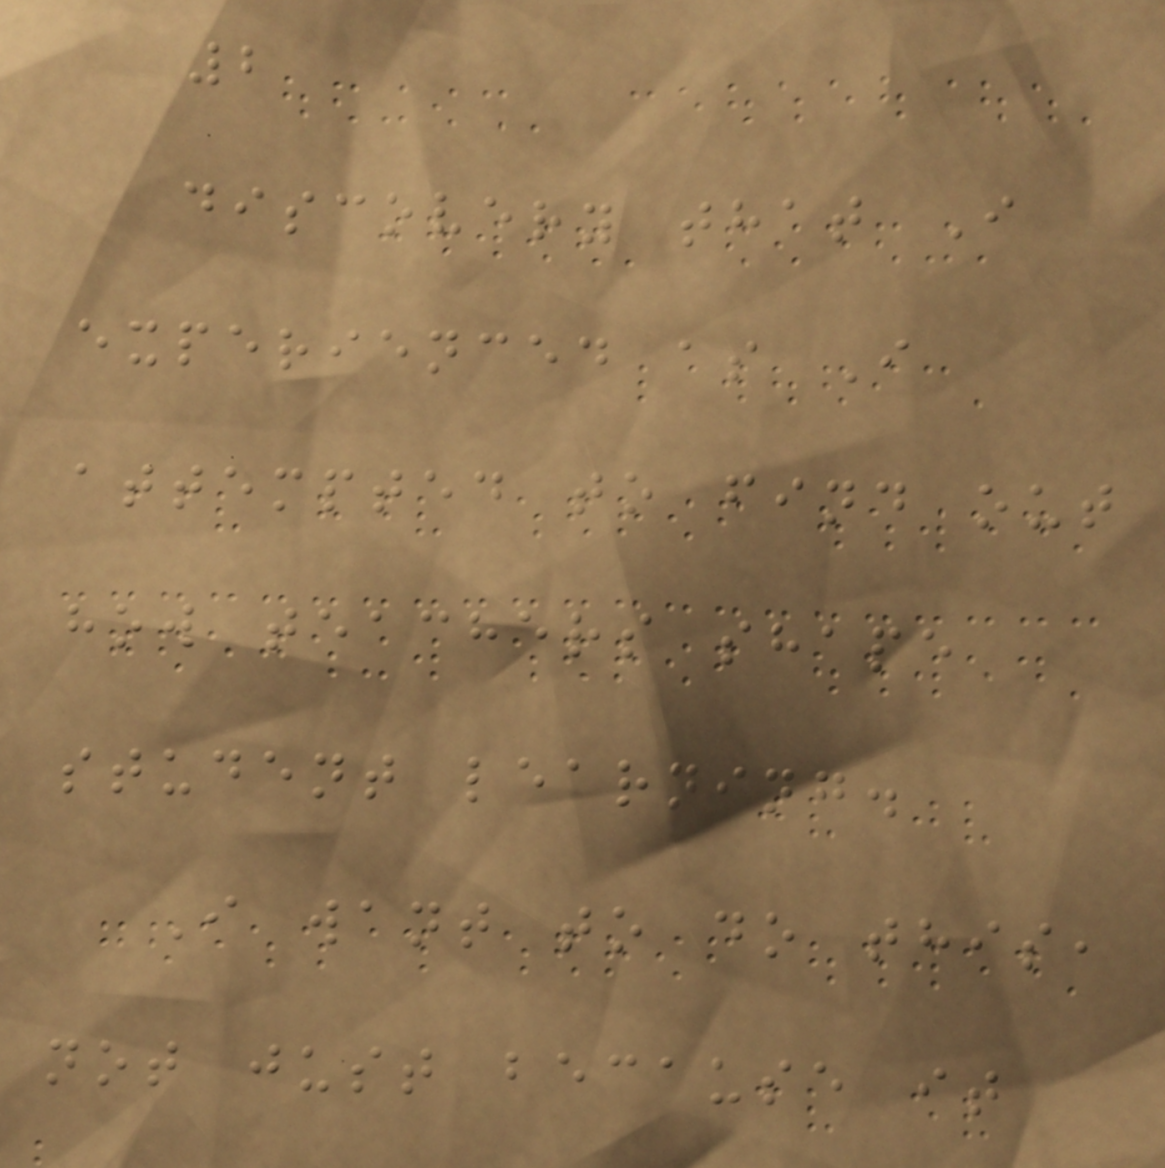2
discovery that I
experienced as I
attempted to find out
how teachers shape
student learning.
I want to do this,
not just because it
